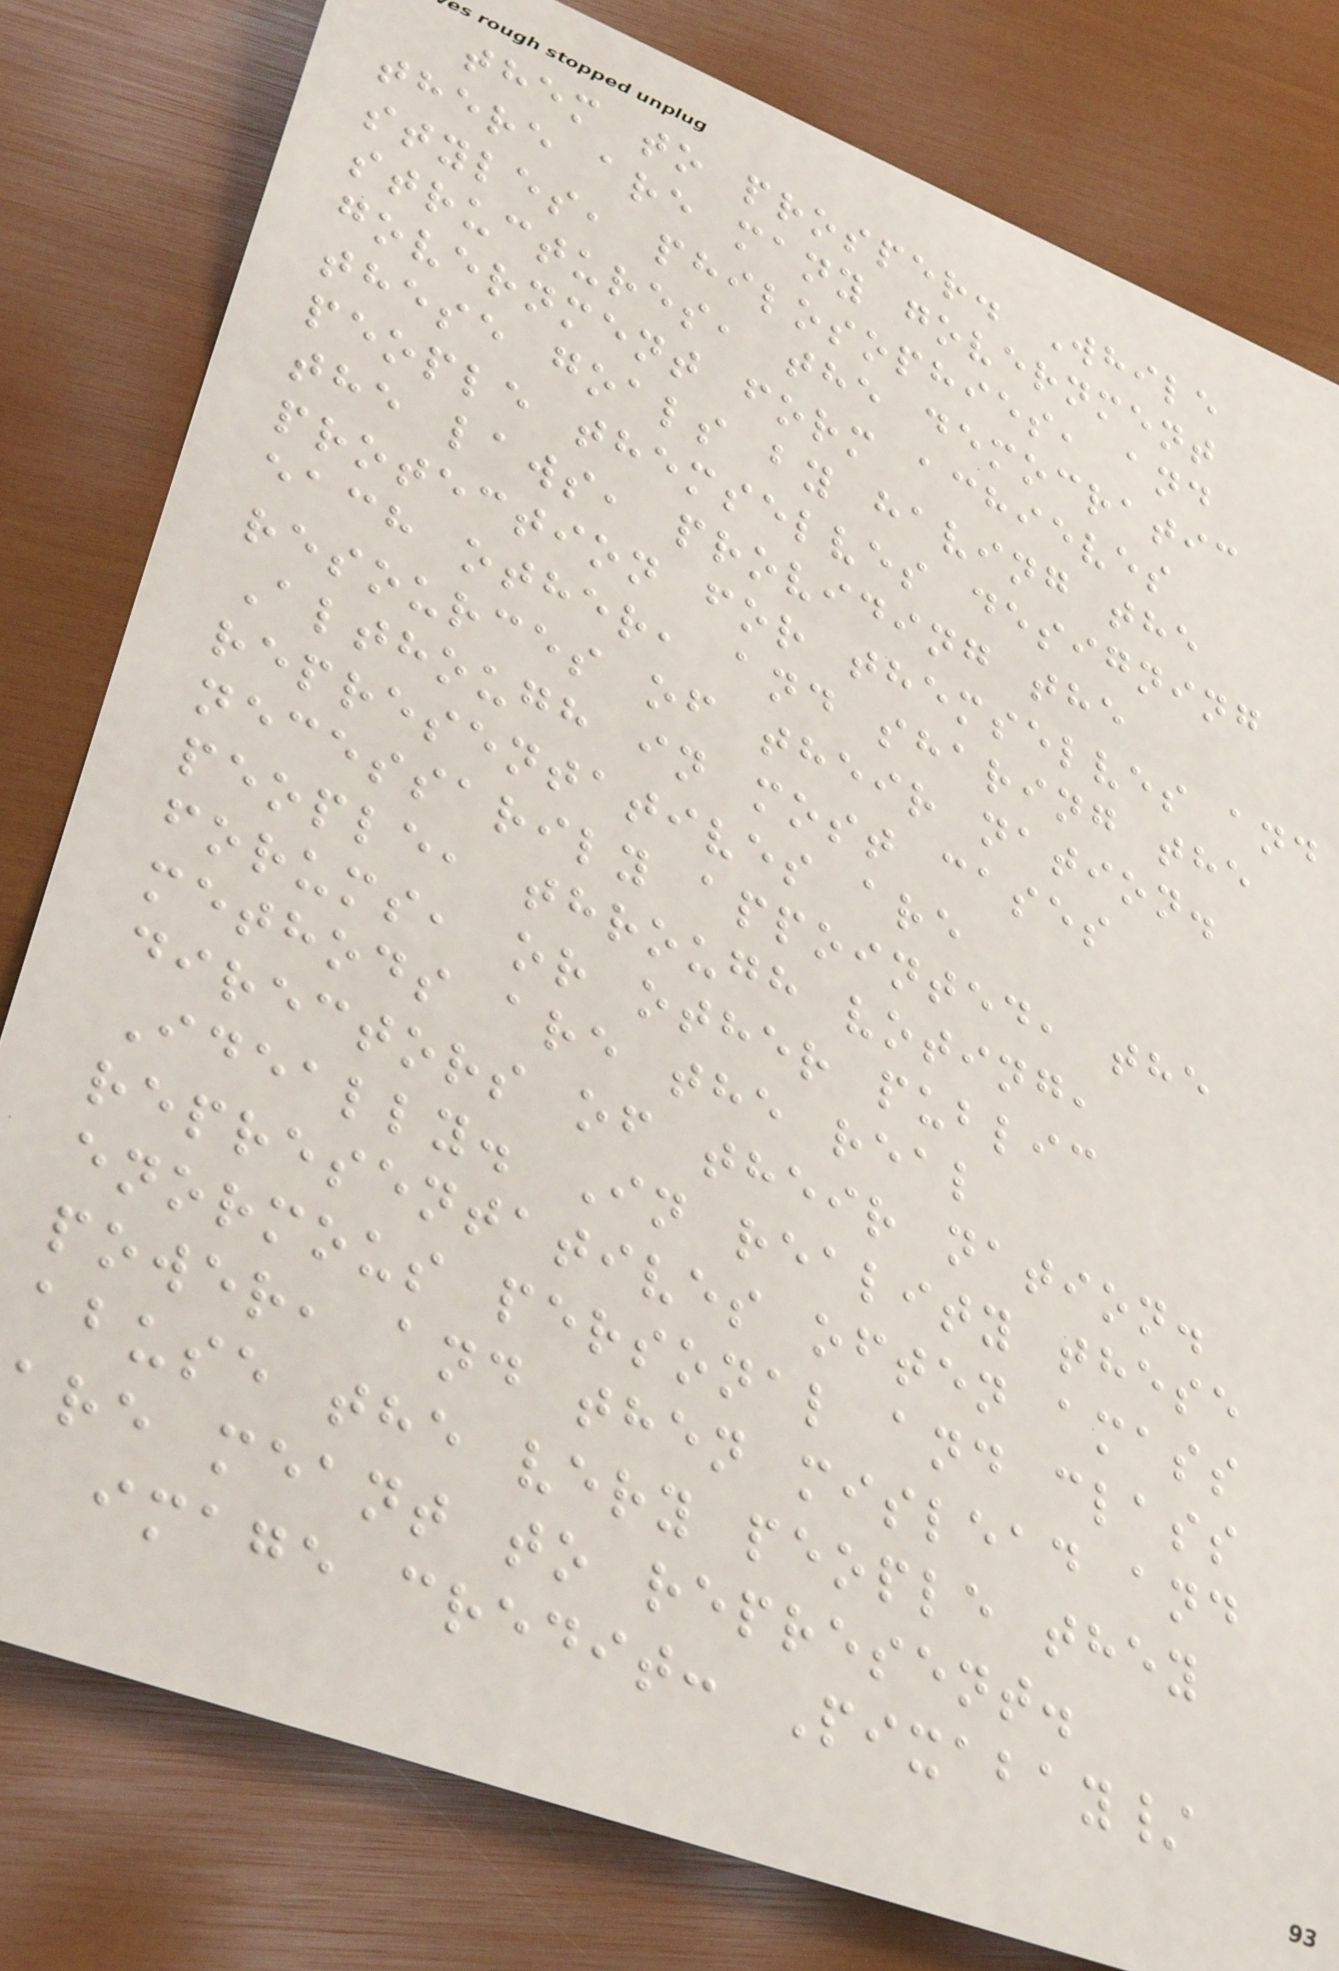them to prosper. While
there are many government
styles, philosophies, and
structures, the democratic
government form achieves
these goals by having the
people themselves designing
the laws, providing the
protection for themselves and
each other, and sharing the
resources of their nation.
Although in most cases
representatives are
necessarily appointed, the
people, through voting,
forums, or other public
methods are the real
directors of their nation.
Ideally. In reality these
representatives often amass
enormous personal and class
power, and then mislead and
abuse the very people they
are meant to represent.
image credit: Pixabay/
